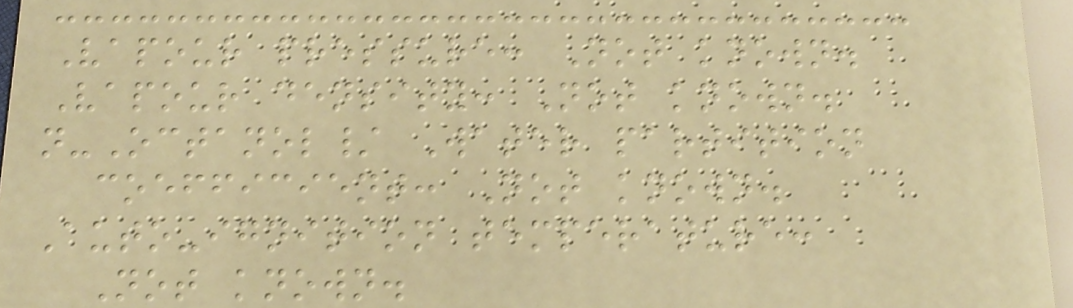Vapour pressure: Not known.
Vapour density: Not known.
n-Octanol/ Water partition
coefficient: Not known.
Auto-ignition temperature:
Not known.
